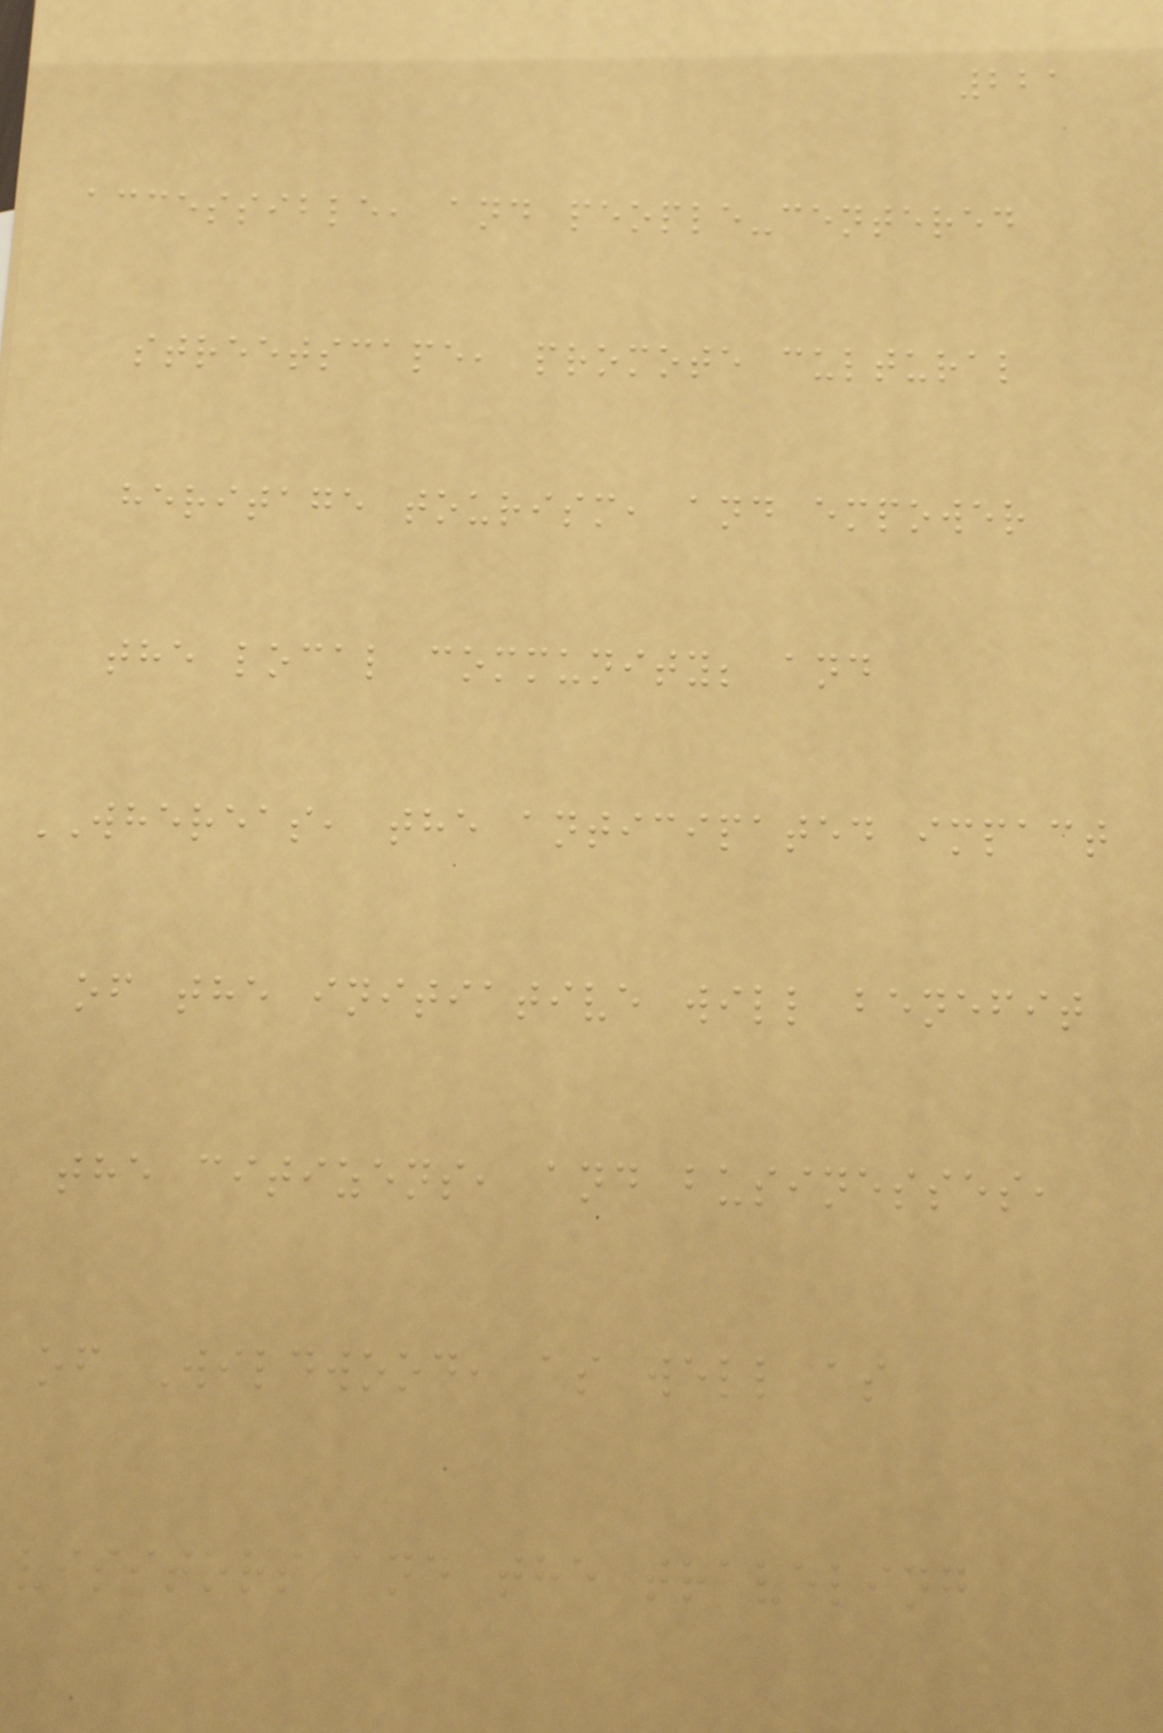221
accessible, and people-centered
streetscape, promote cultural
heritage tourism, and empower
the local community; and
WHEREAS, the anticipated impact
of the initiative will benefit
the citizens, and businesses,
of Wildwood, as well as
visitors and the traveling
